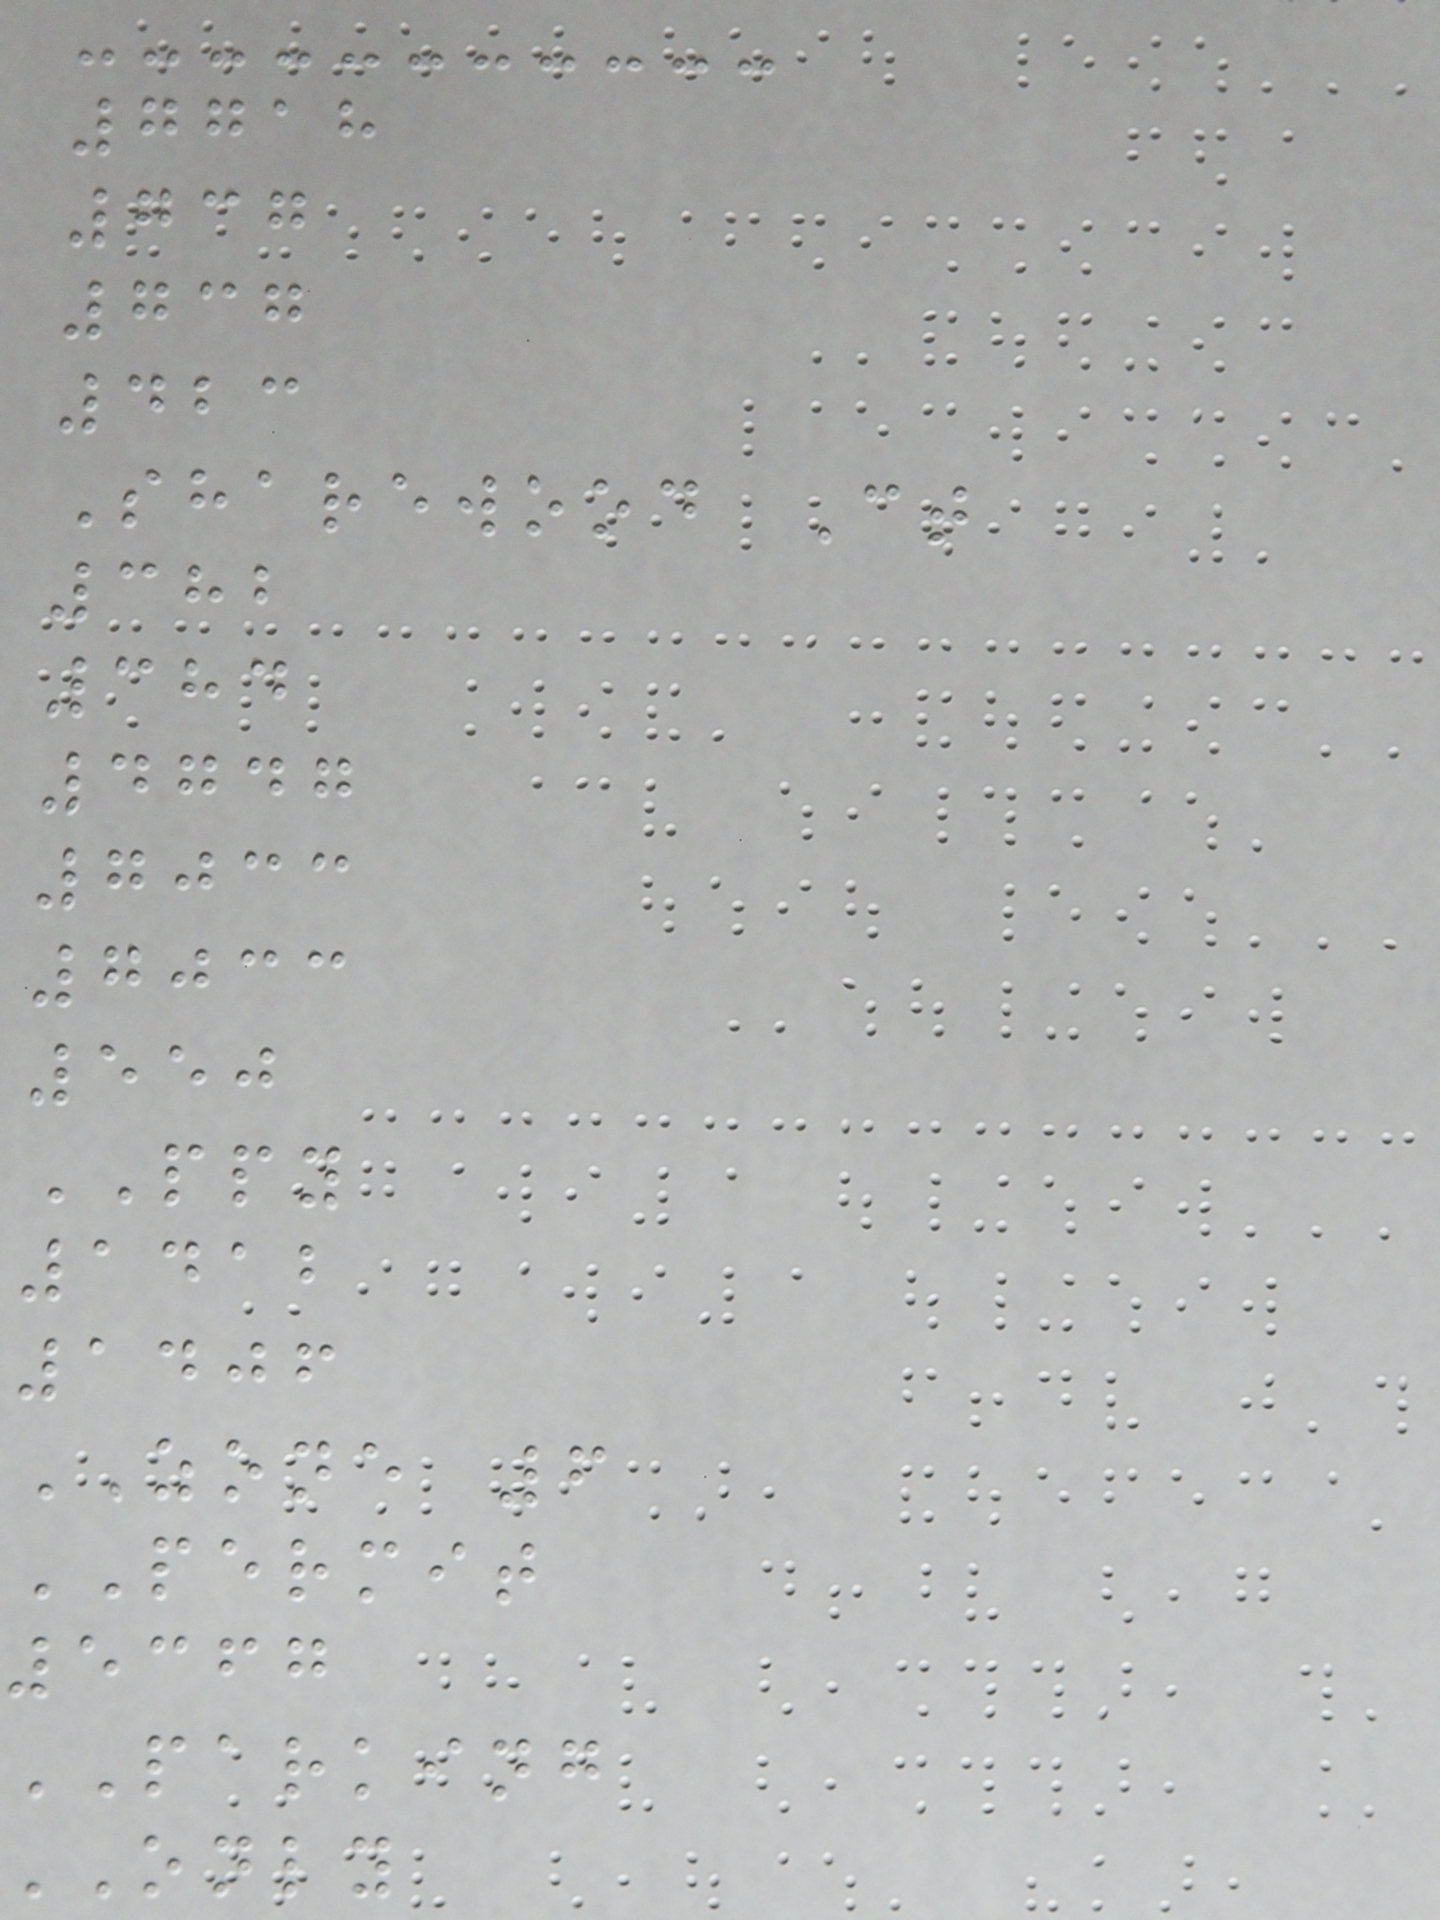7718
737
737
423
Sharewood Ct
382
384
4747
7033
7033
550
PPY
1412
1406
ZONE 6
PERMIT
5367
PARKING
only
